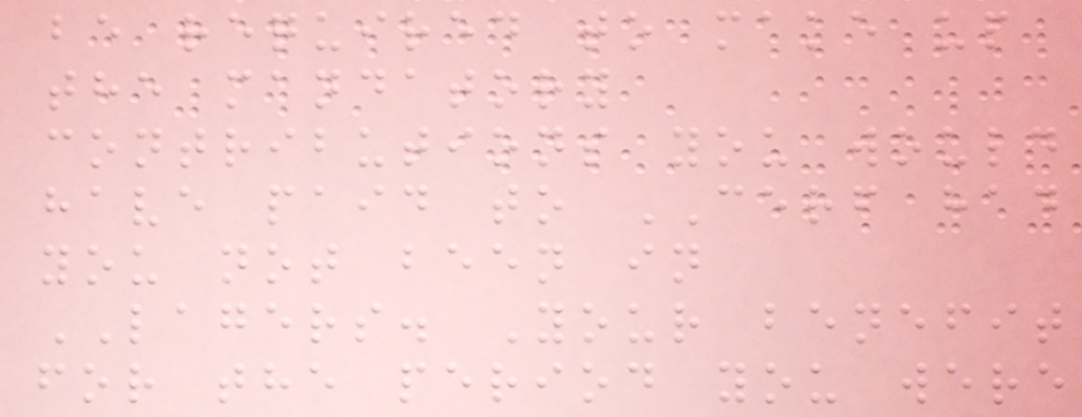be required to make up
the mandatory
contributions you would
have paid to CERF had
you not been in
LAGERS. Your benefit
for the period you were
